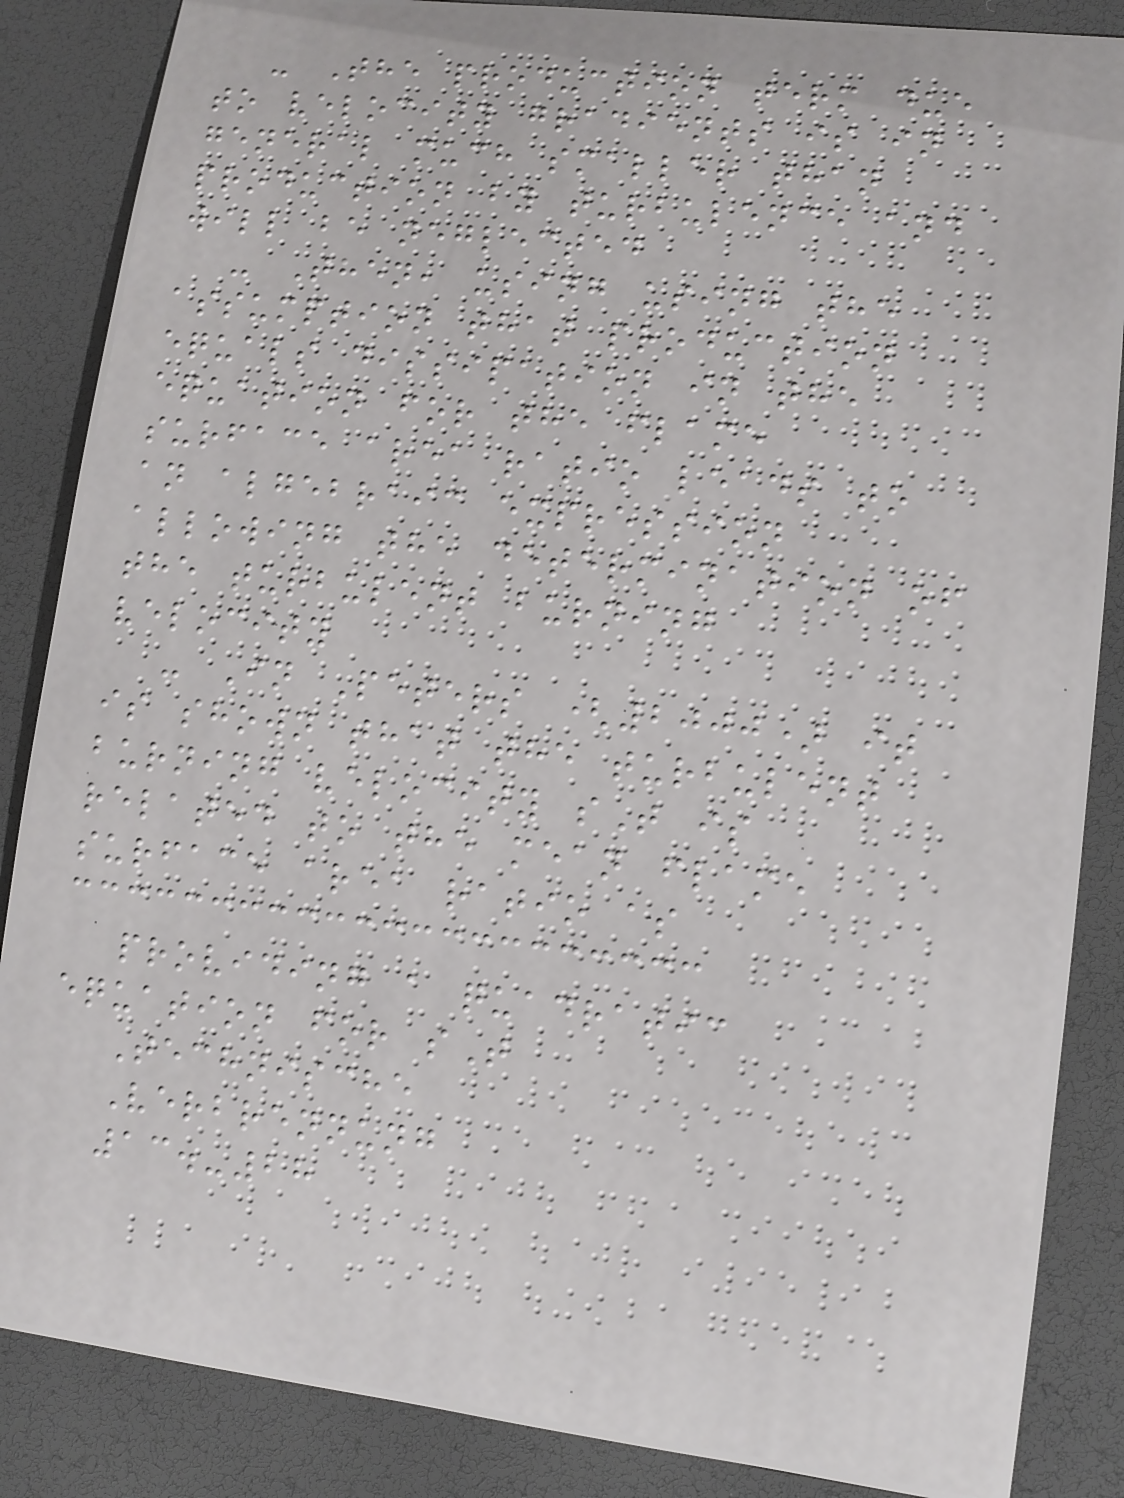- The production term due
to velocity gradients is in
general much smaller than
production by turbulence and
will be neglected
- Then, using using the
assumption that production
equals dissipation in the
equation for the flame
surface area ratio leads to
an algebraic expression
allowing the determination of
the turbulent burning
velocity
- In Peters (2000) it
is shown that the turbulent
burning velocity sT is
related to the mean flame
surface area ratio as
providing a quadratic
equation for sT
Technische
Verbrennung
13.-28
